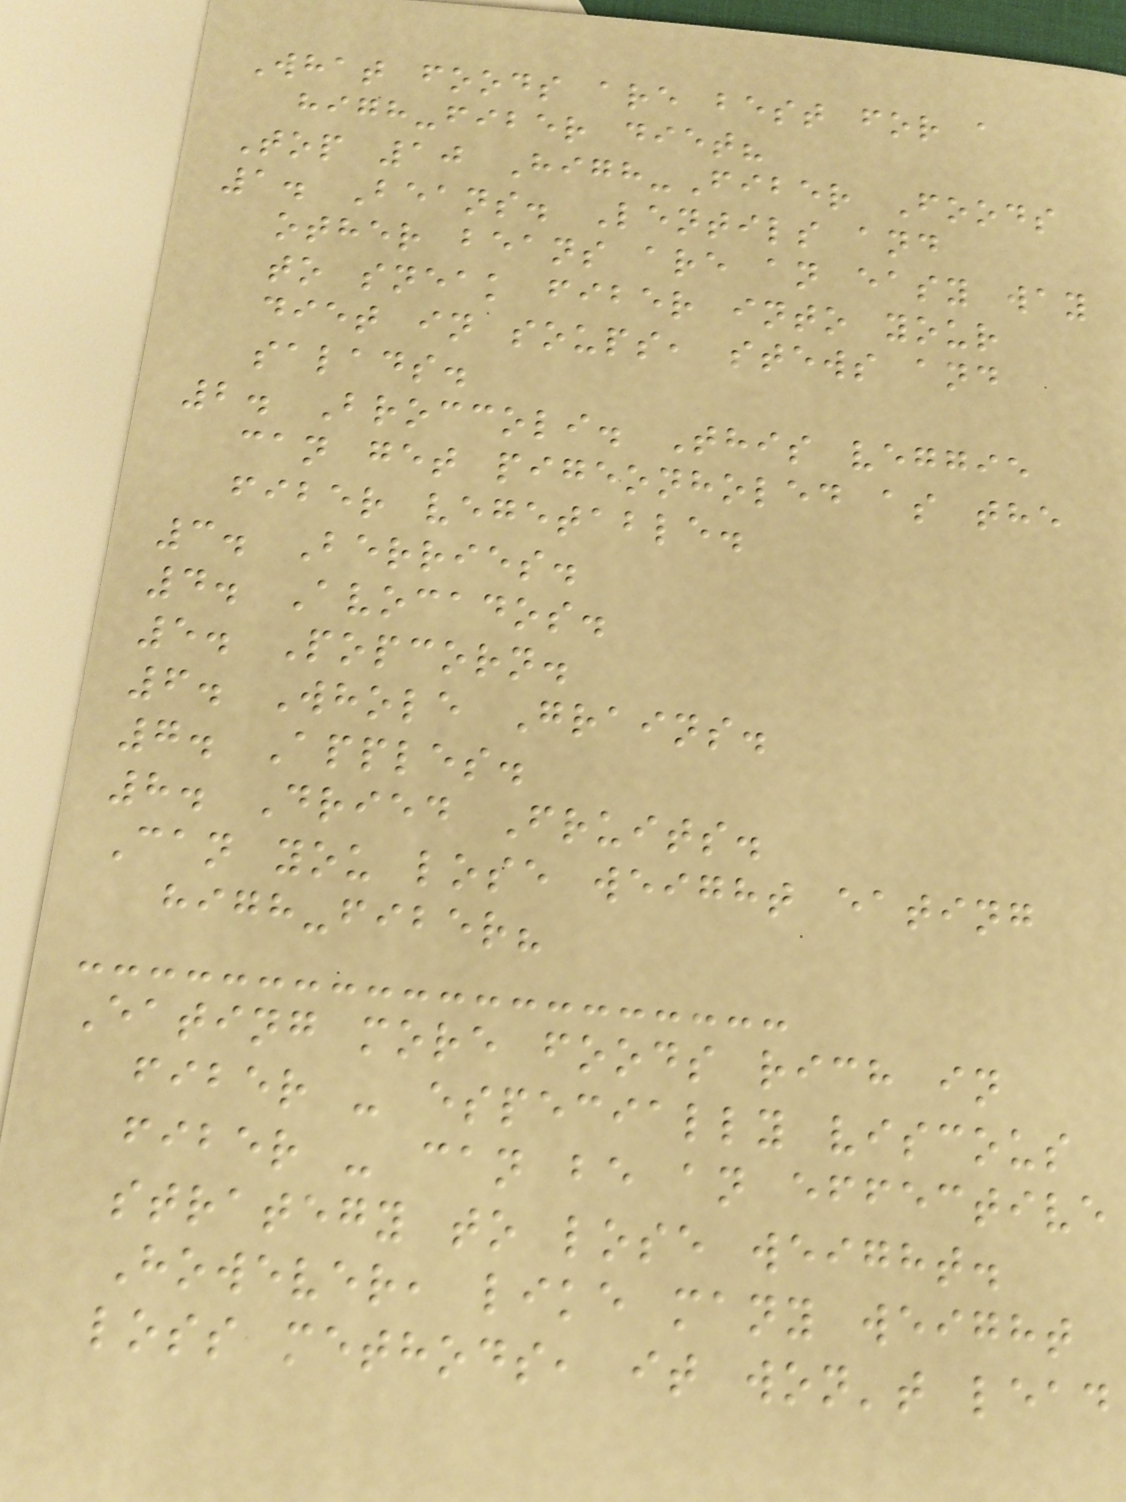What foods are best for a
high-fiber diet?
Top 10 High-Fiber Foods
1. Beans. Lentils and
other beans are an easy way
to sneak fiber into your
diet in soups, stews and
salads.
2. Broccoli. This veggie
can get pigeonholed as the
fiber vegetable.
3. Berries.
4. Avocados.
5. Popcorn.
6. Whole Grains.
7. Apples.
8. Dried Fruits.
Can you lose weight eating
high-fiber?
Eating more foods rich in
fiber - especially viscous
fiber - can be an effective
strategy to lose weight.
However, like many weight
loss methods, it won't lead
